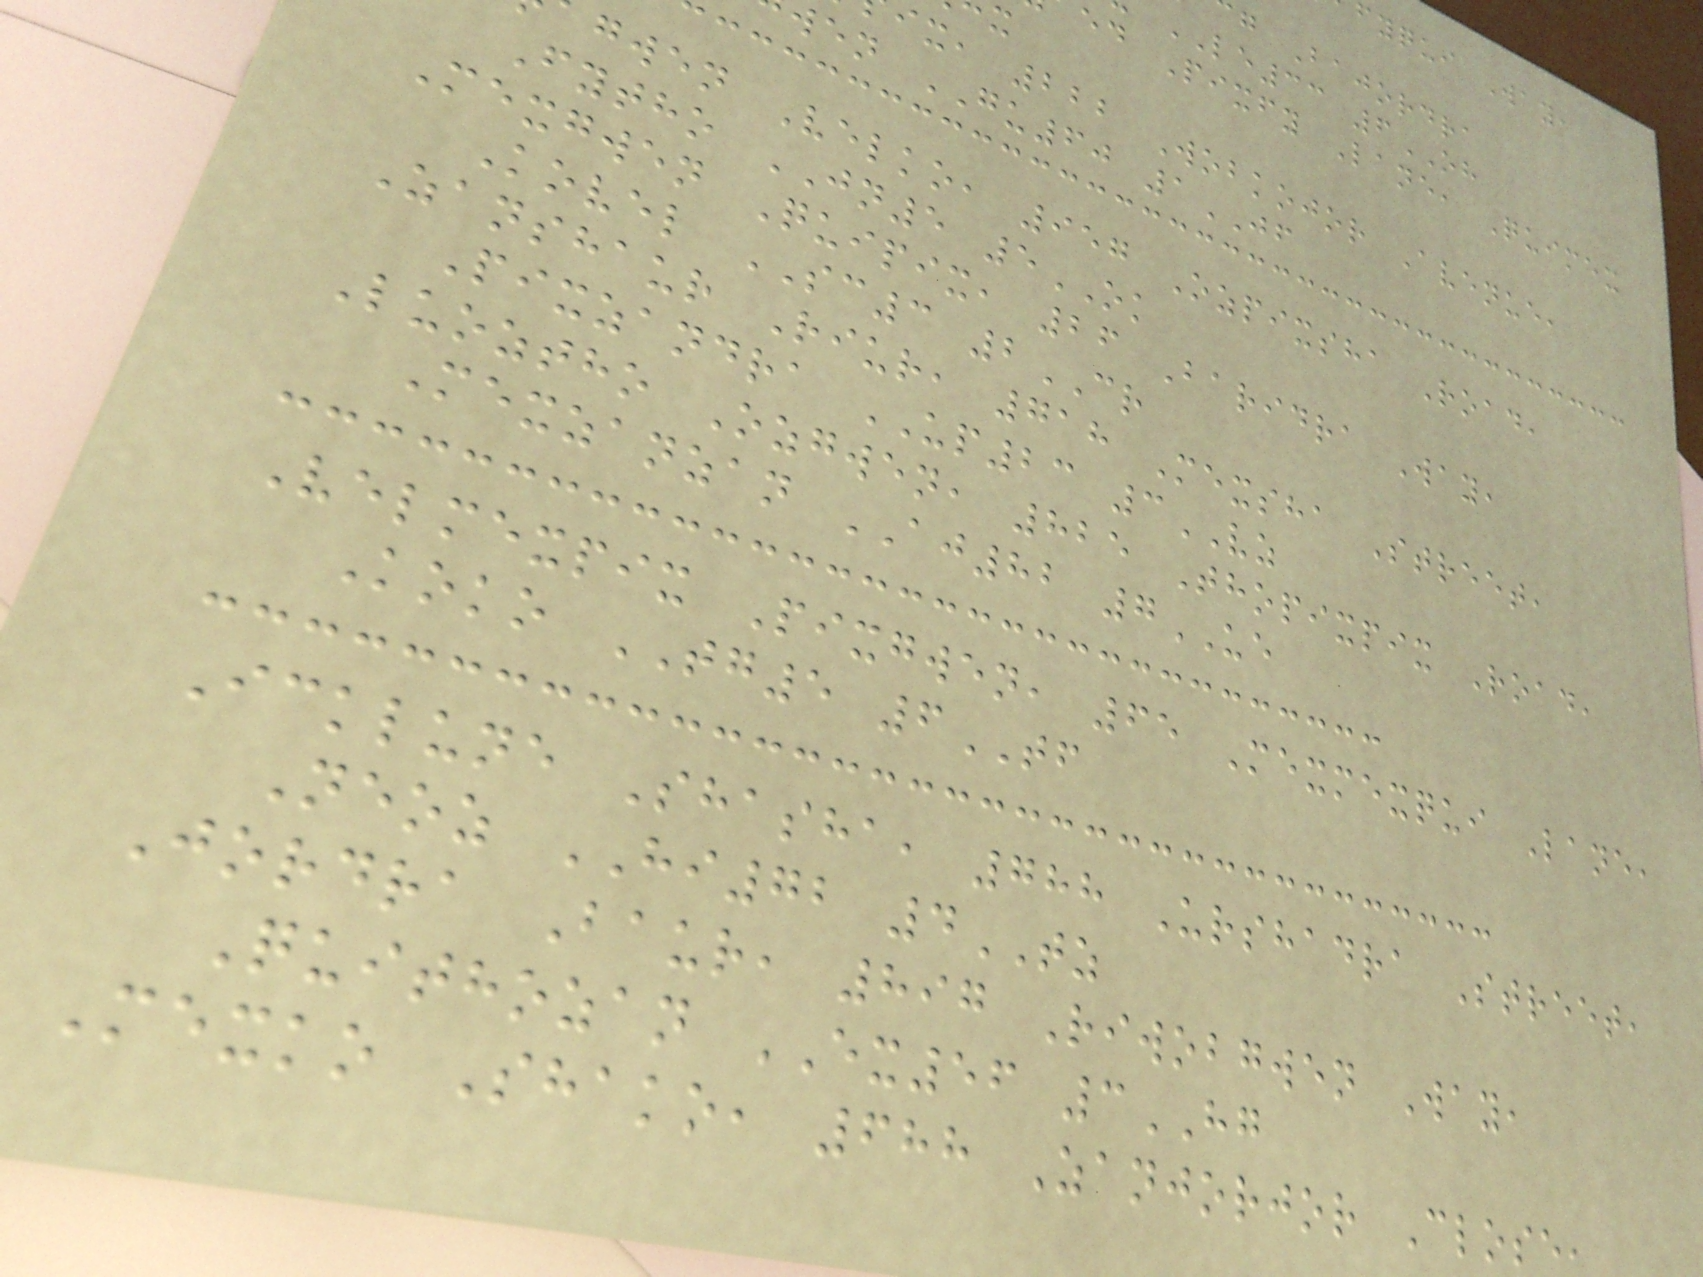fyqui Way,
g Bajordra
LE33 6OH
ed Pixfy Lane, Quimex
ix, 222 Wobkojor Avenue,
wen GU60 1JF
gwen Velko, 957 Ozpixsha Road,
Fytho JN5 5OK
Mexgwen Quipix, 26 Baridra Way,
Kovel SC3 2CR
Zanshaur Riur, 718 Mexsha Street,
Pixzandra UP23 3VZ
Luoztho Ozgwen, 825 Thopixpix Road,
Mexzanzan AJ82 7UE
Velmexpix Pixgwen, 65 Mexmexqui Lane,
Koko TG5 6TF
Icklune Shasha, 788 Urshadra Street,
Neoz HI72 4TZ
Jordra Baur, 897 Riwobgwen Way,
Quithozan EX56 3HG
Mexko Shako, 688 Zanjorjor Close,
